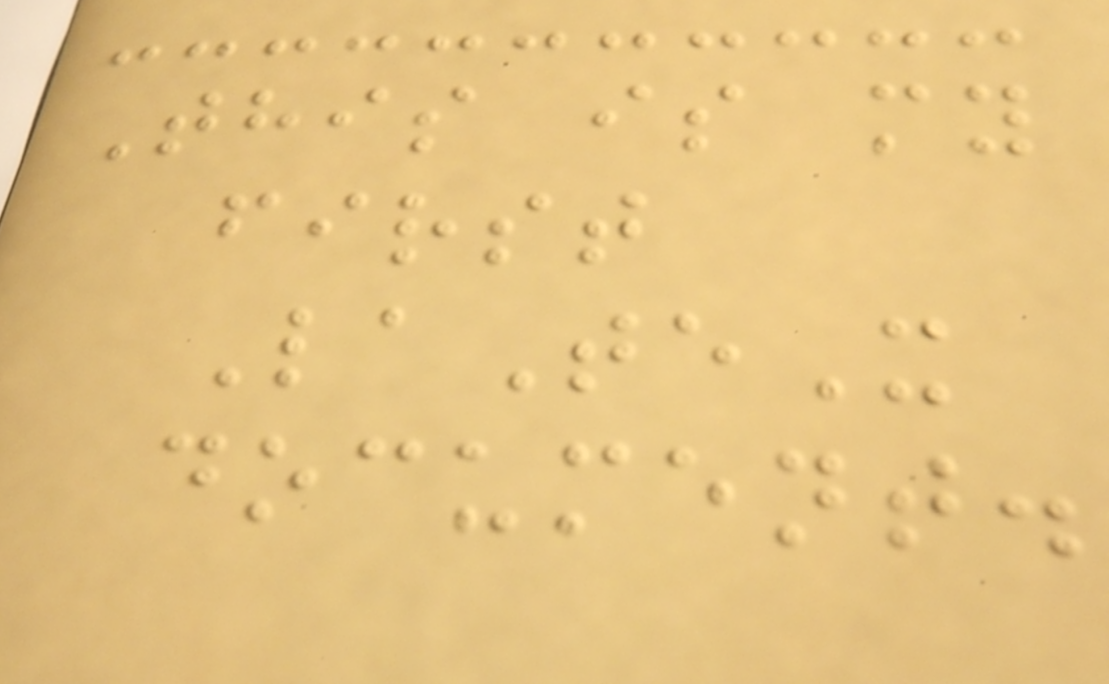This is my
first
LaTeX
document.
